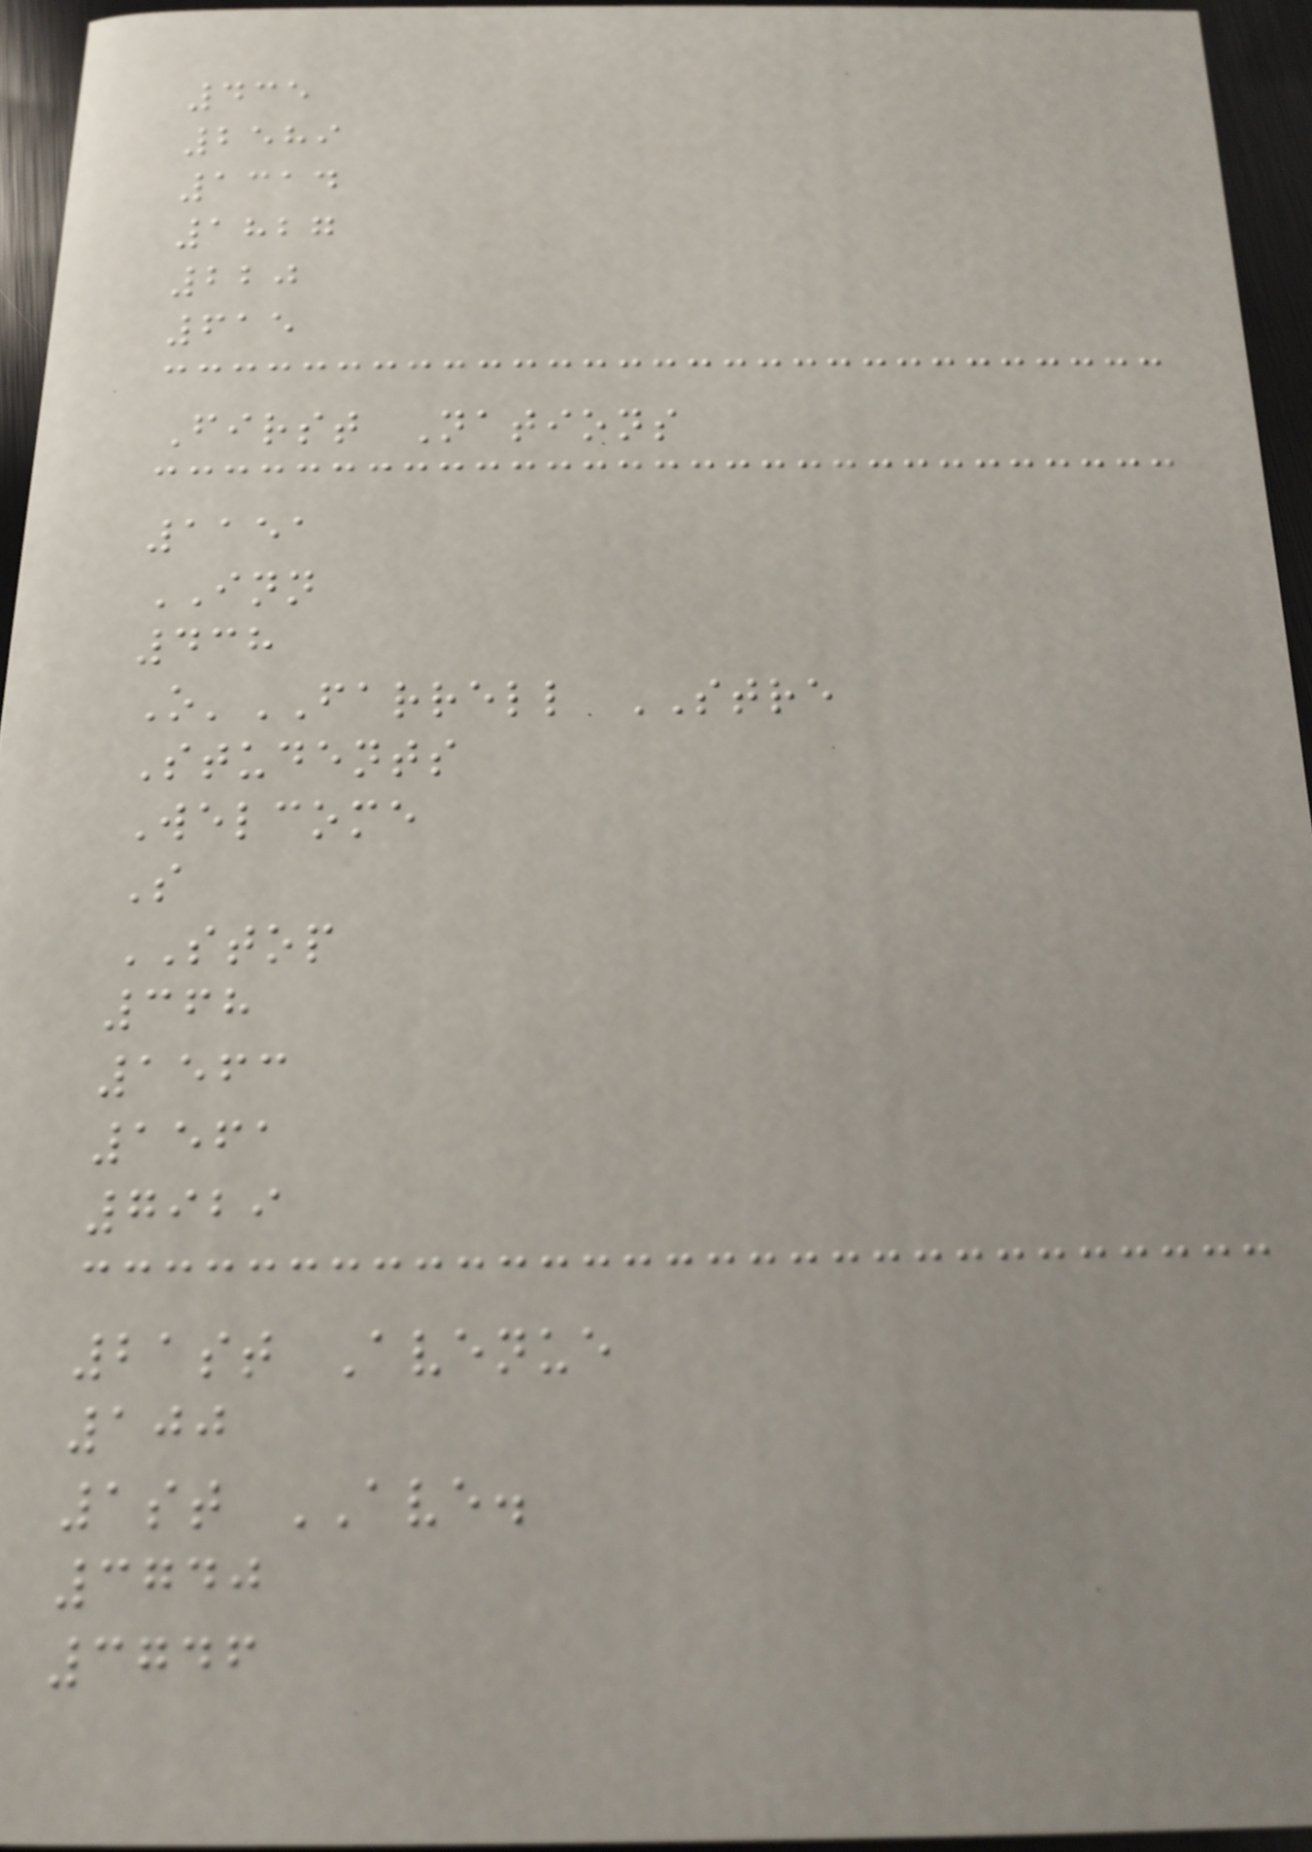435
2589
1314
1827
220
615
First Nations
1151
INN
438
O'FARRELL STRE
Students
Welcome
S
STOP
368
1563
1561
7929
21st Avenue
100
1st AVE.
3740
3746
